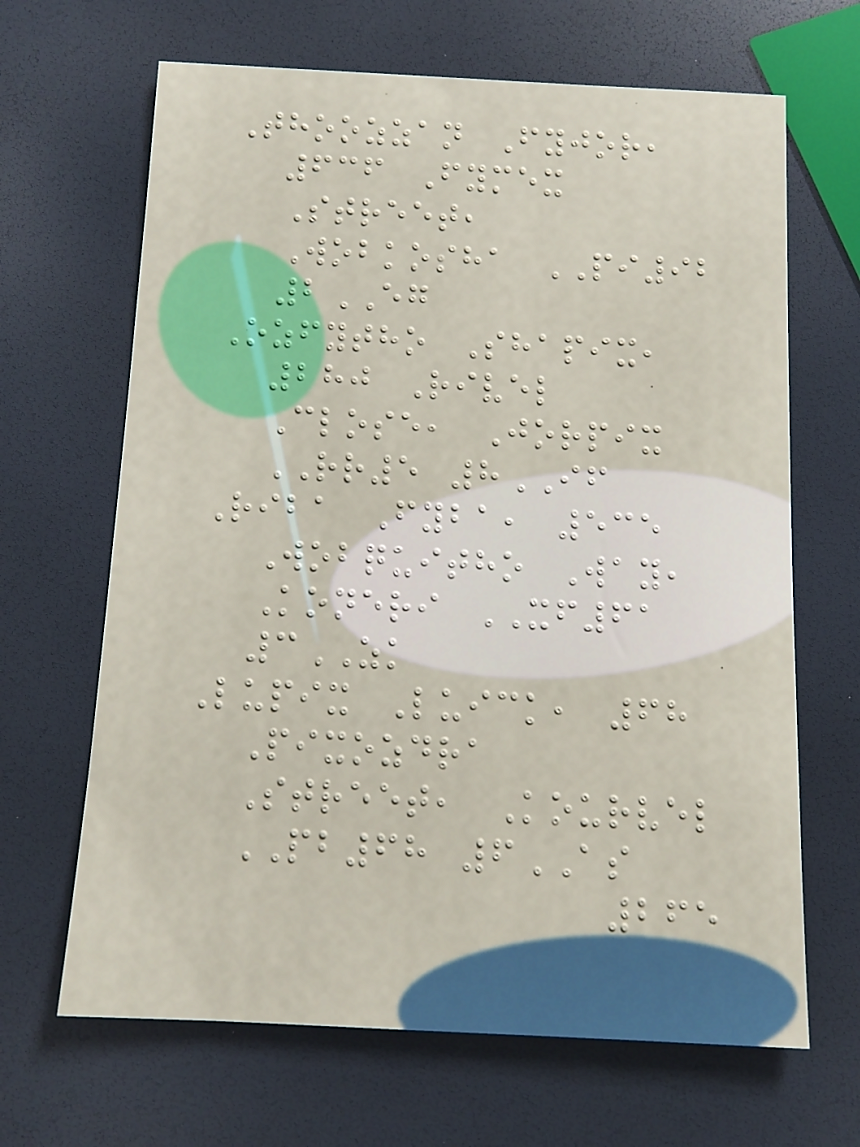Thoozzan Fyjor,
636 Fymex
Street,
Wobkosha PI92
2EG
Ozfytho Shapix,
280 Rivel
Close, Jorpix
RR5 8IF
Riba Fyba, 535
Wobquitho Way,
Koneri XF61
3ZK
Lupix Luick, 68
Pixozdra
Street, Kourvel
PB68 6AS
265
